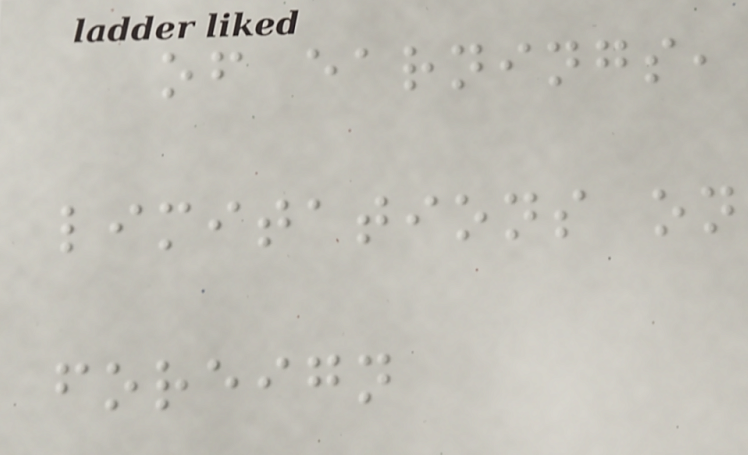of earnings,
limitations on
foreign
